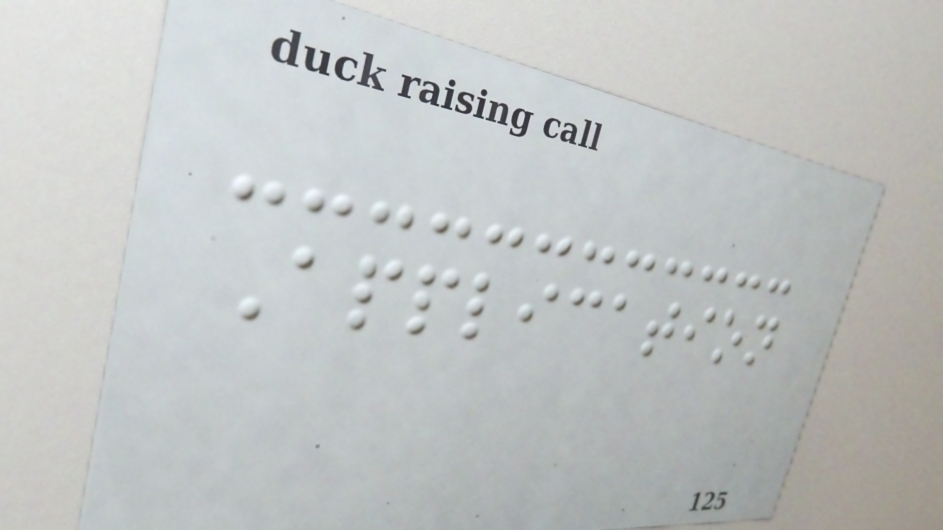Application
